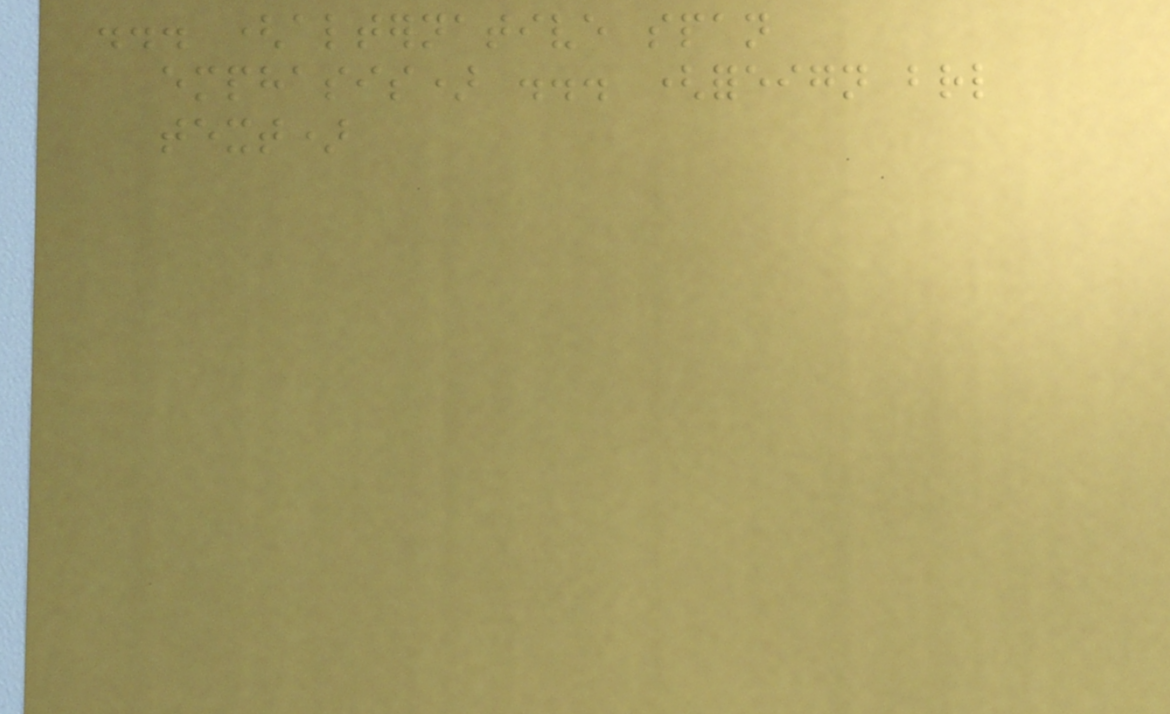... (alternative span
emphasis) ... (foreign braille
text)
